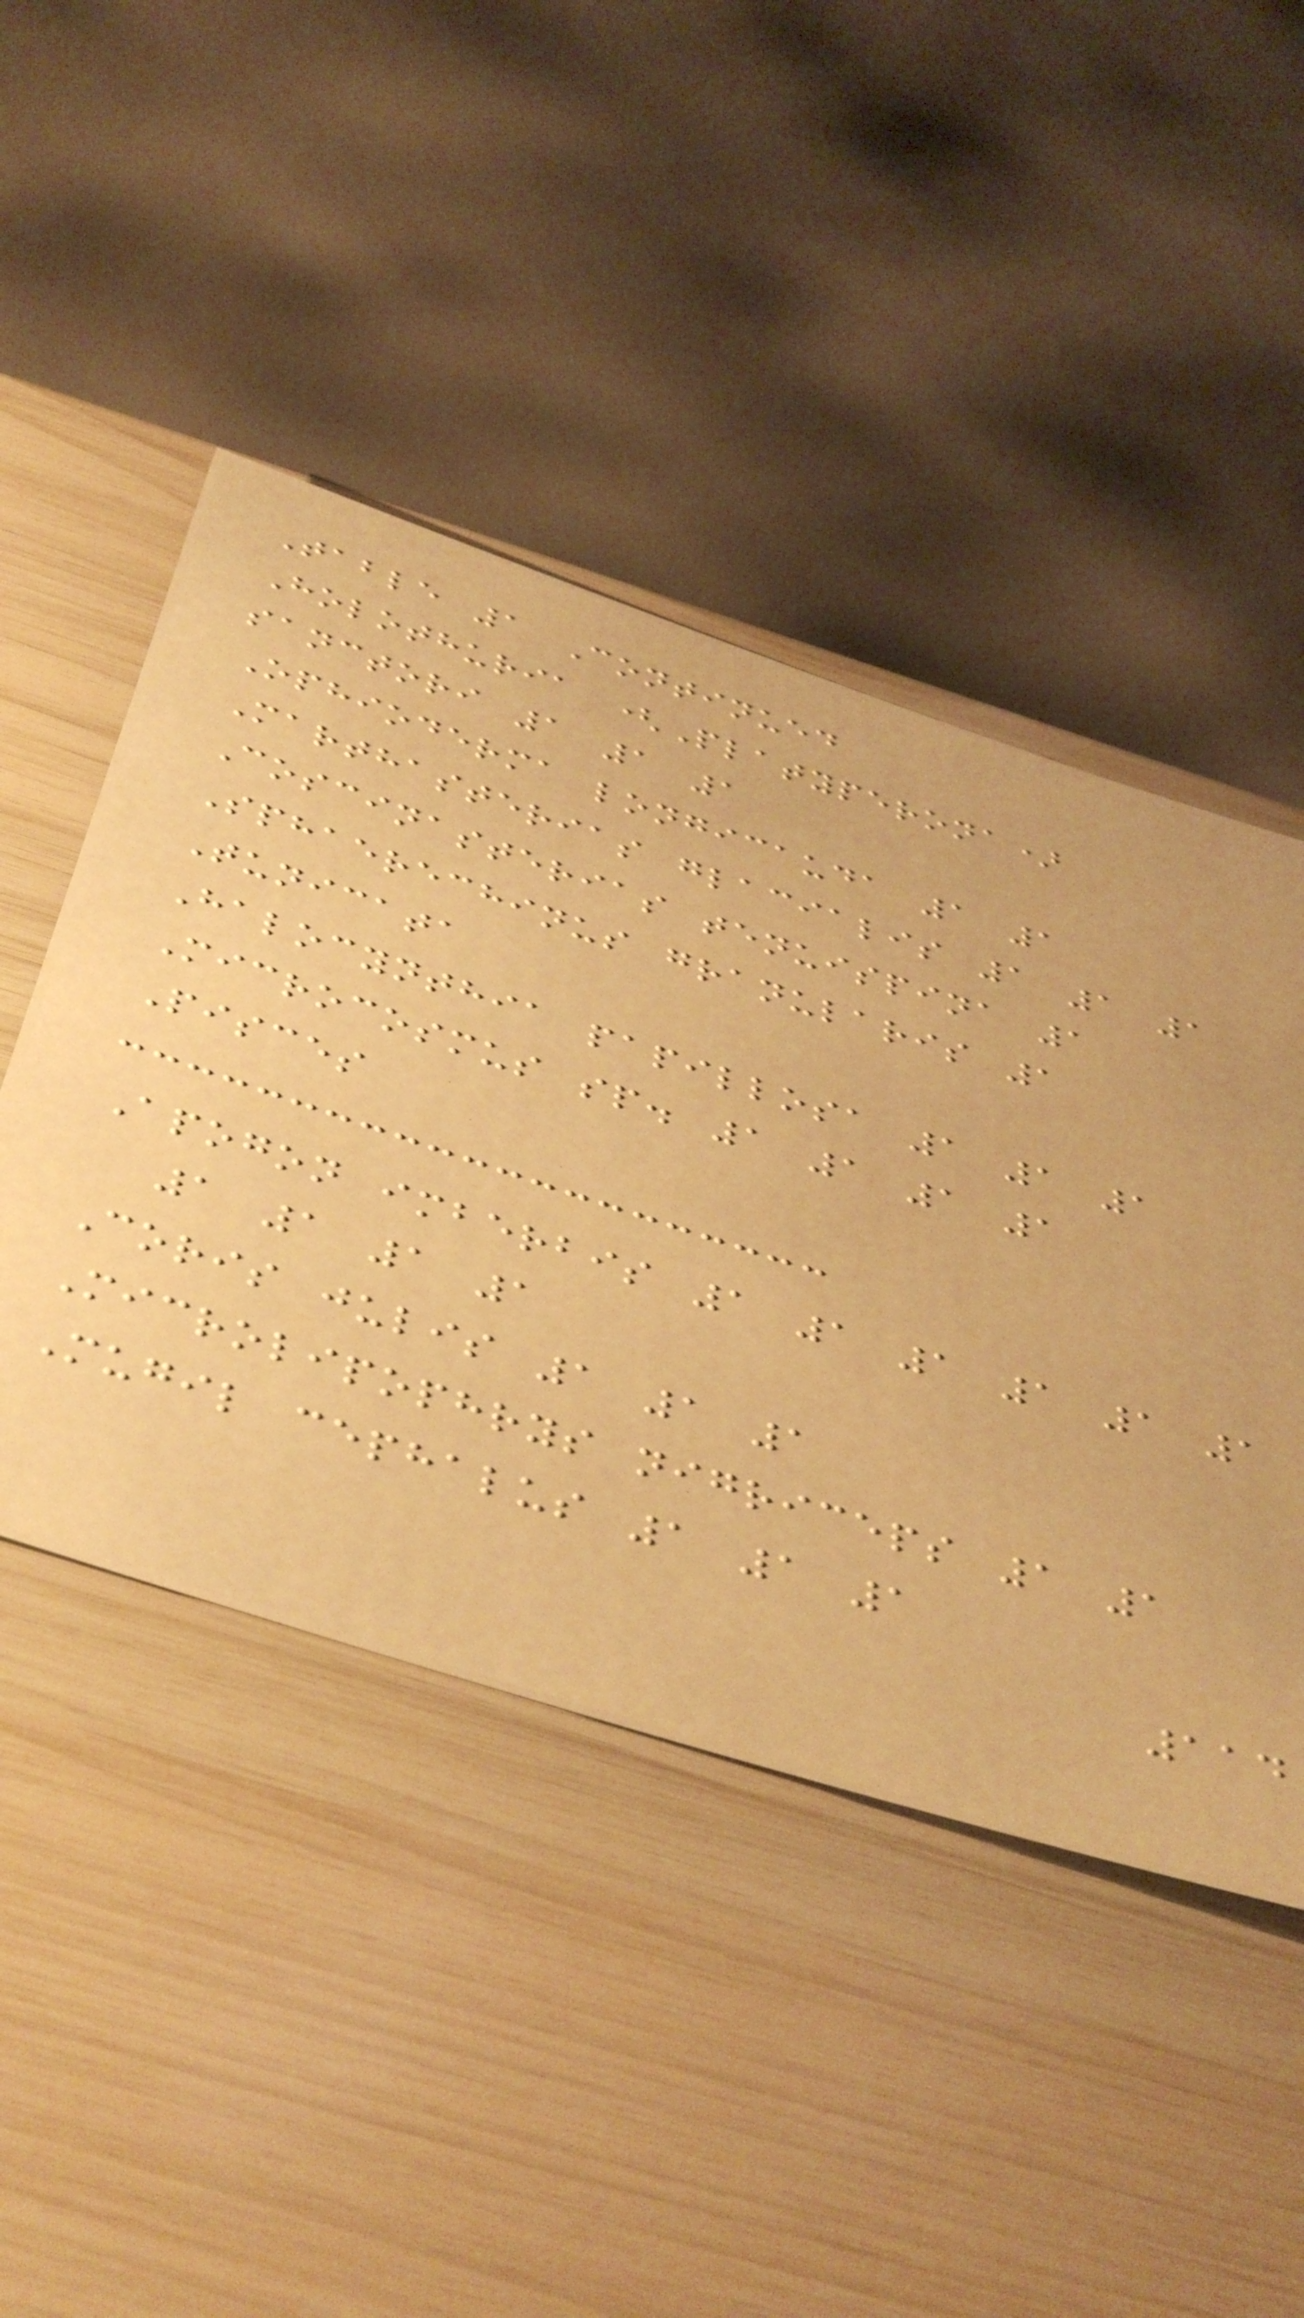Table 1 Continued
Holothuria (Platyperona)
sanctori 1 1 1
Ophioderma longicauda 1 1
Marthasterias glacialis 1 1 1
Coscinasterias tenuispina 1
Sphaerechinus granularis 1
Tunicata
Halocynthia papillosa 1 1 1
Microcosmus sp. 1 1 1 1
Pisces
Apogon imberbis 1 1 1 1 1 1
1 1 1 1
Coris julis 1 1 1
Microlipophrys nigriceps 1 1
Mugil cephalus 1 1 1
114
